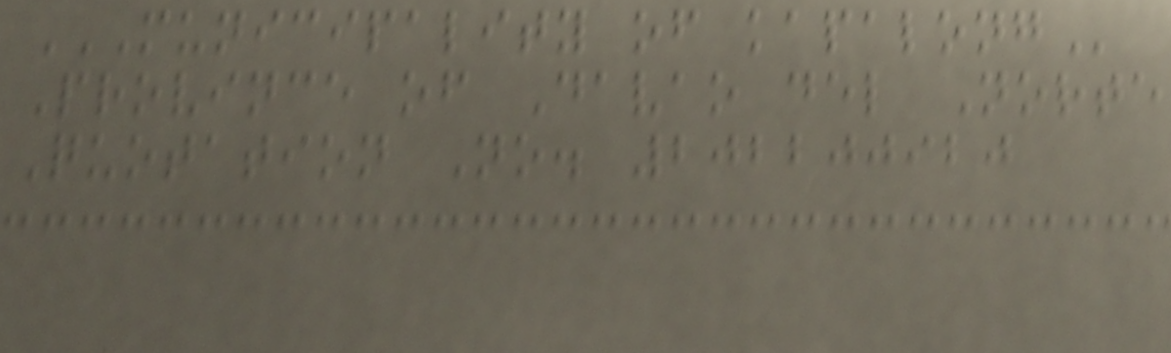MUNICIPALITY OF KAPALONG
Province of Davao del Norte
Quotation No. 202200920
